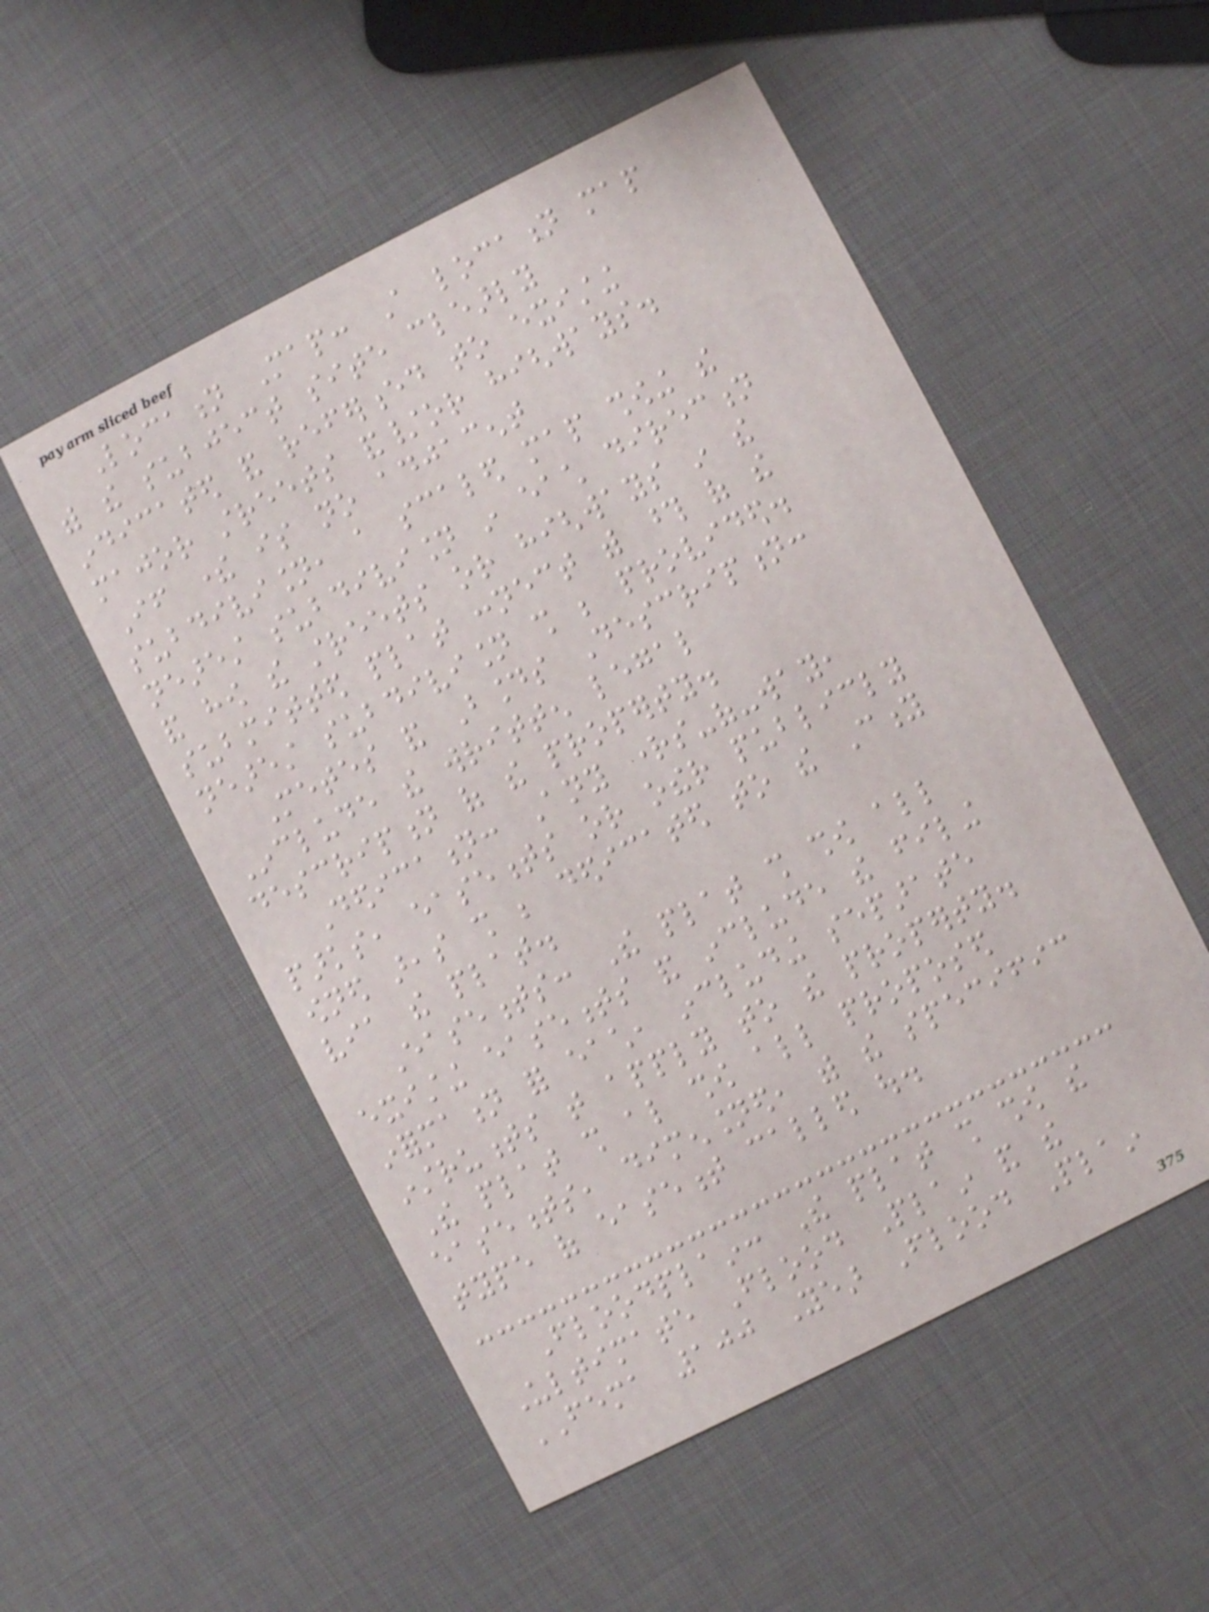Location Map: A location map
with the subject site clearly
indicated and referenced to existing
major streets and/or highways.
If there is no adjacent
subdivision, a scaled map showing the
nearest subdivision in each direction
and how the streets or highways in the
submitted plat connect with those of the
nearest subdivision shall be provided.
Metes and Bounds Description:
Include the written legal
description of the property.
Dedication: Any rights-of-way,
parks, easements or other publicly
owned areas shall be dedicated to the City
via the plat.
Easements: The plat shall show all
existing easements and include the filing
information for each, including separate
instruments that apply to the property.
The plat shall also show all proposed
easements, dimensioned, with the specific
type of easement called out.
Floodplain: The plat shall show the
Ultimate Flood Plain and the
FEMA 100 Year Flood Plain
